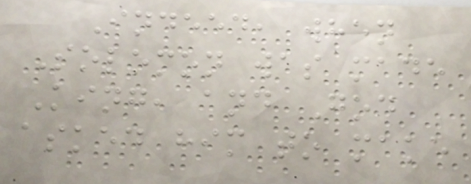Indeed, when
Solomon was made
King, and God
asked him to make
